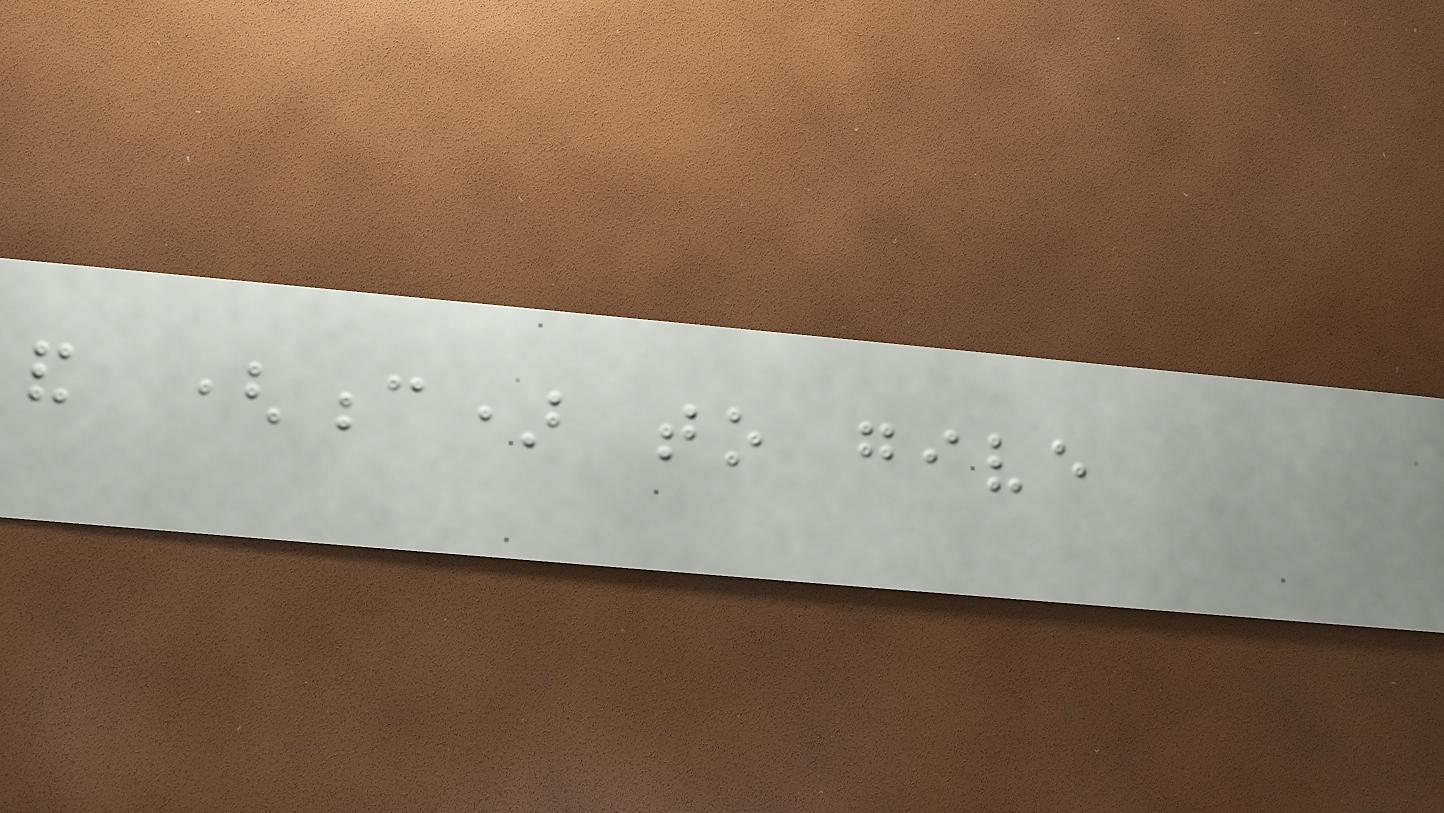and (c) to give
